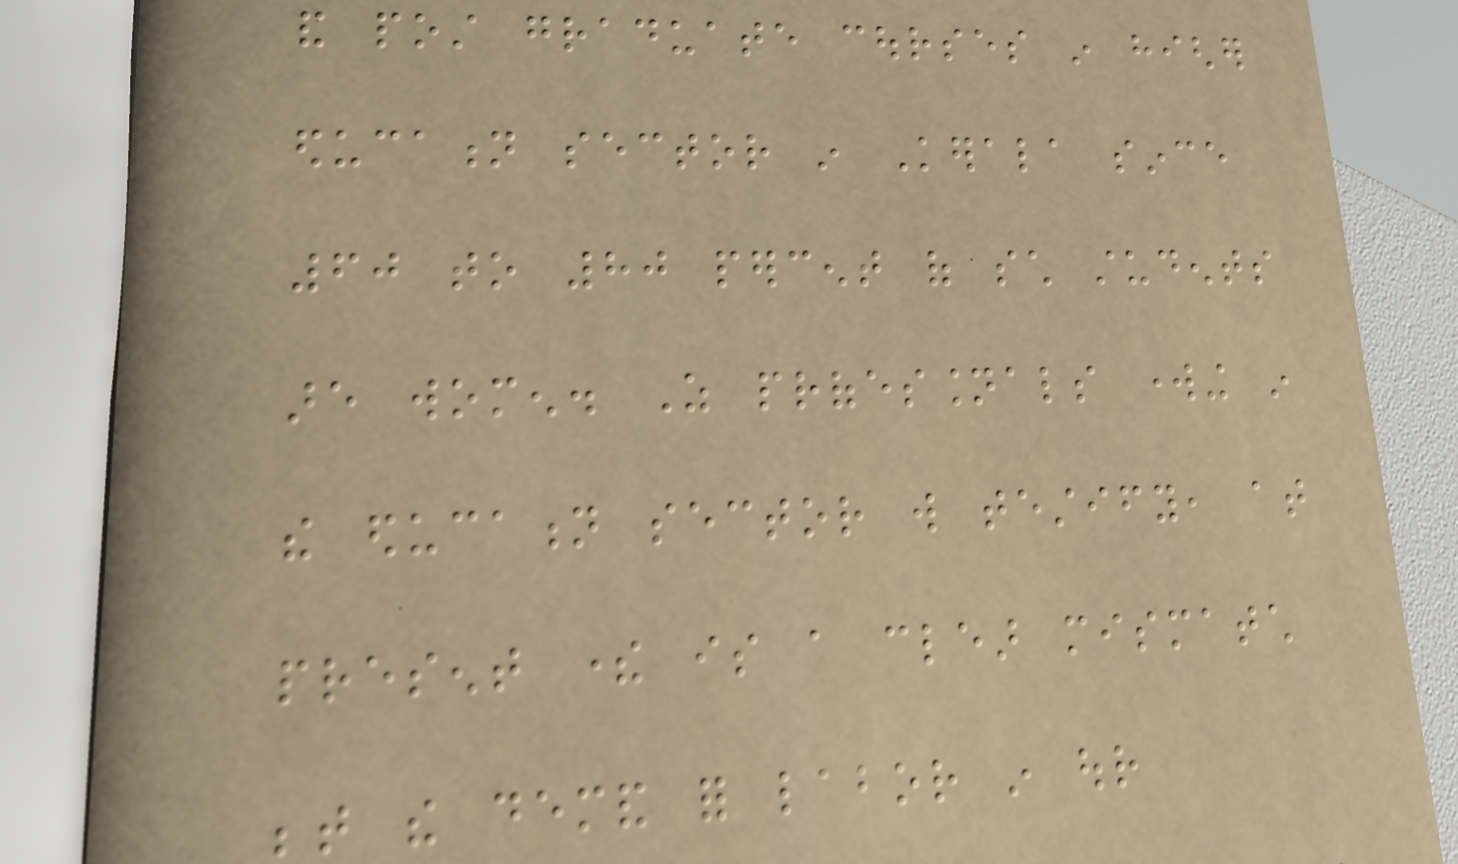and post graduate courses in higher
education sector in Kerala since
60 to 80 percent of such students
are women. As professionals working in
the education sector will testify, at
present there is a clear mismatch
between the demand for labor in our
